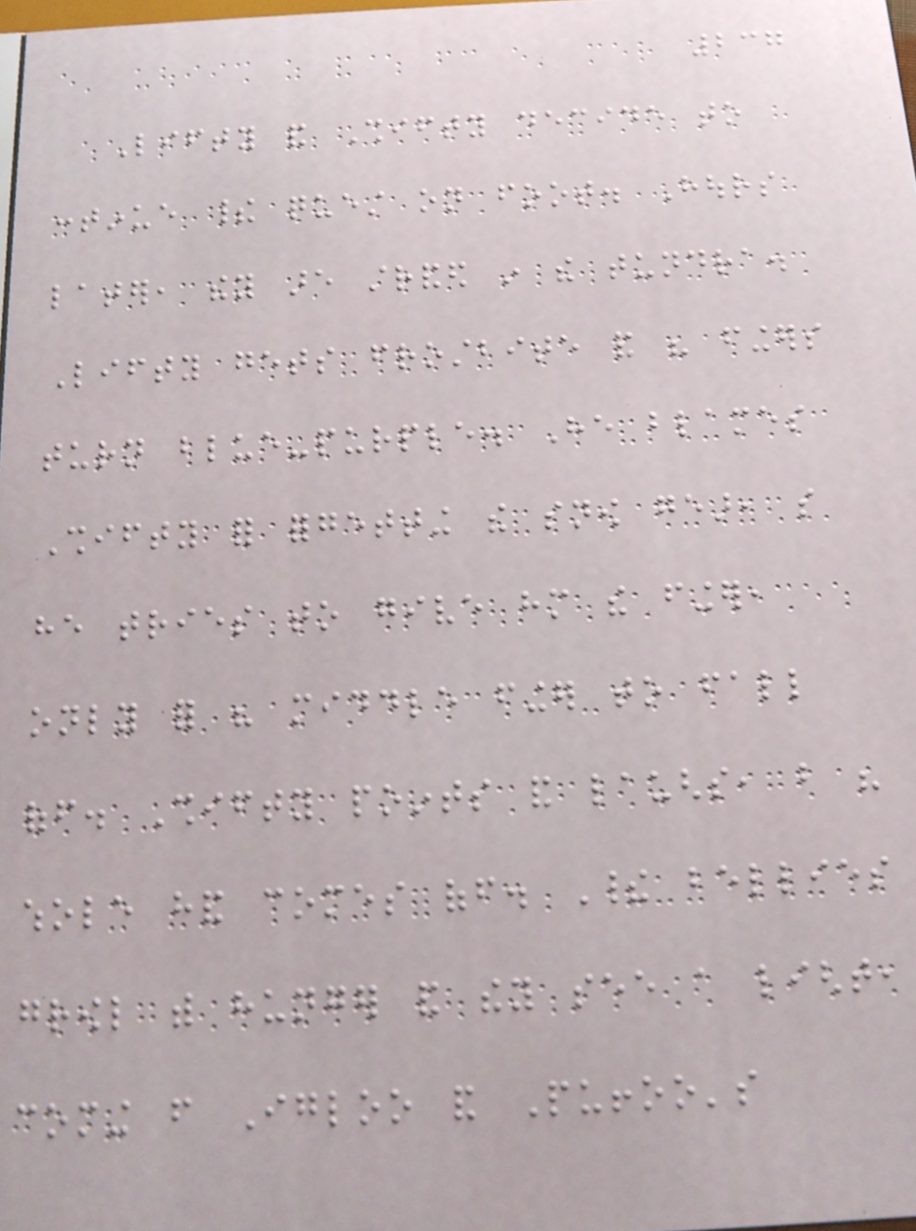237
Lifty and Shifty decide to
continue their quest on foot. Hours
later, they are stranded in the tundra.
Lifty gets frostbite and his fingers
turn blue-purple. He blames
Shifty for forgetting the snow gear, so
he tries to give him the finger,
only for his middle finger to fall
off. Shifty points and laughs, but his
whole hand comes off. Their bellies
growl with hunger and they see a light,
coming from Igloo and Puffoo's
